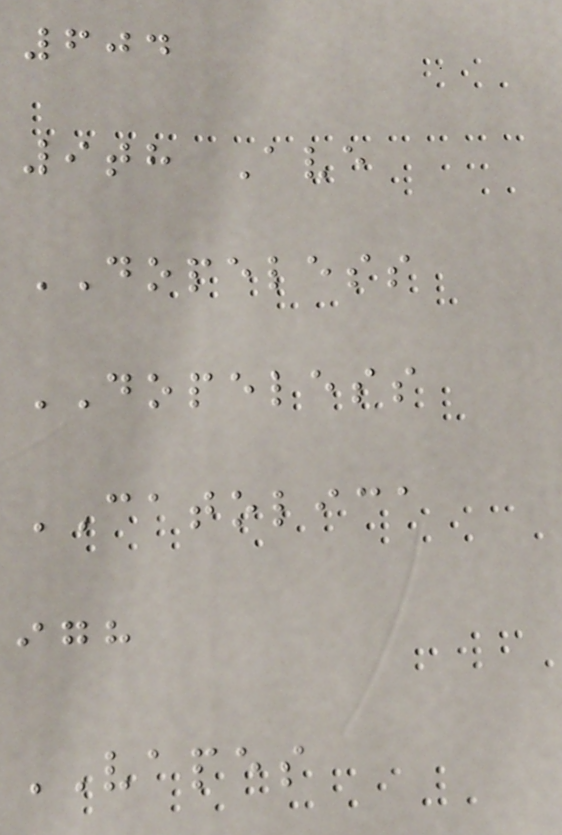604
9th Ave
DOPELESS
DOPELESS
CATOLICA
igh
VAPES
